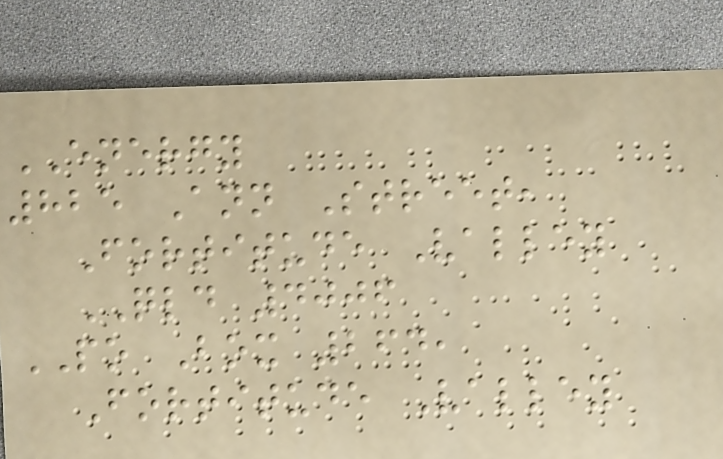ENERGY
825 Ann Street,
Fortitude Valley
QLD 4006
PO Box 264,
Fortitude Valley
